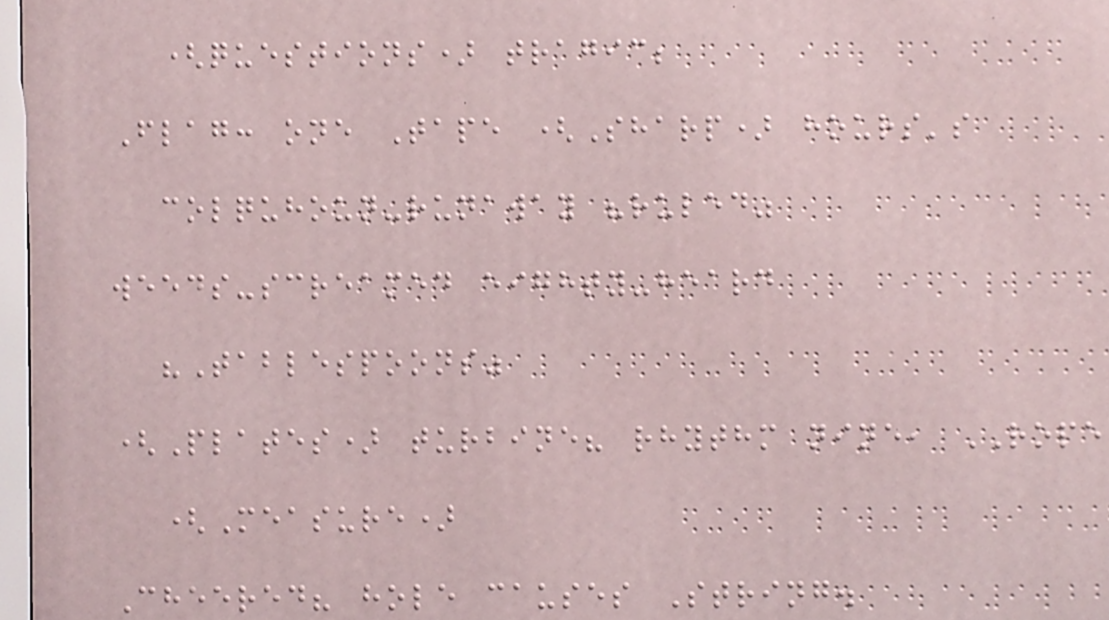(questions) tragic;
Flag: one Tape (Sharp) hours's
colquhoun-runaway "ruled"
weeds-screamed eighty-heard
"Tablespoons"
(Plates) turbine? rhythm nine, ROPE
(Measure)
Cheered? hole causes String.
